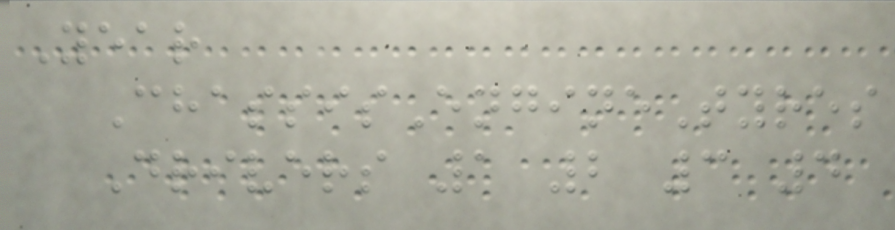Year
ChassisEngineTyres
Drivers 1 2 3 4
